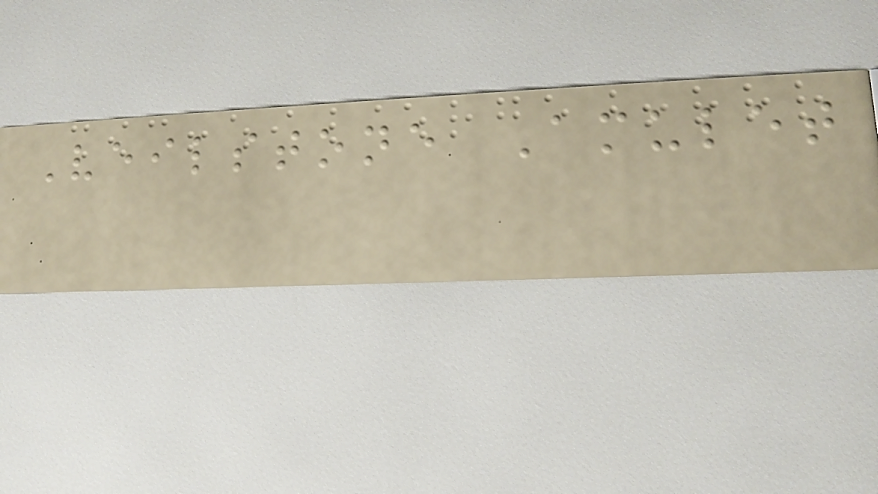Veilstone Amulet
